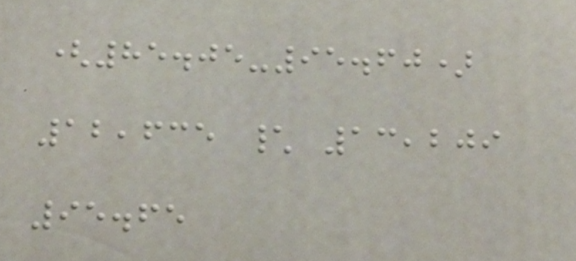(85.05-95.60)
12,635 \ 13,209
95.65
